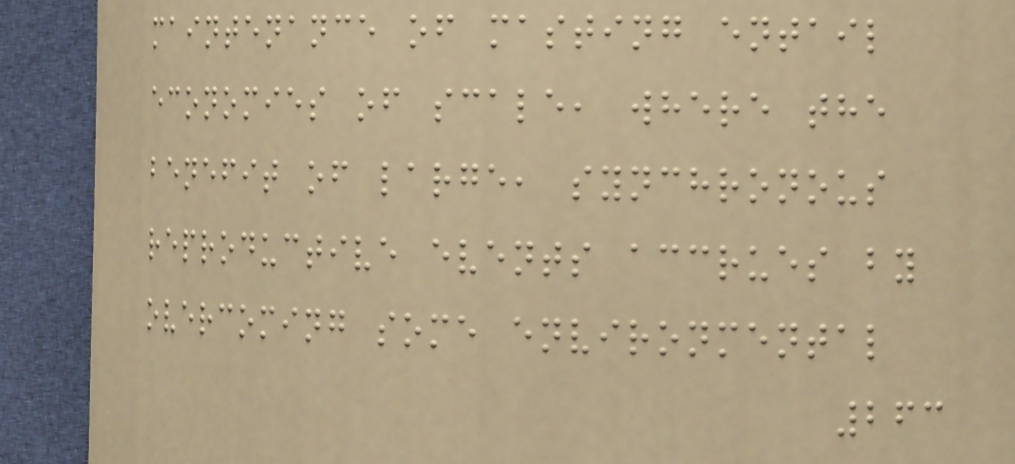maintenance of masting entail
economies of scale, where the
benefit of large, synchronous
reproductive events accrues by
overcoming some environmental
263
